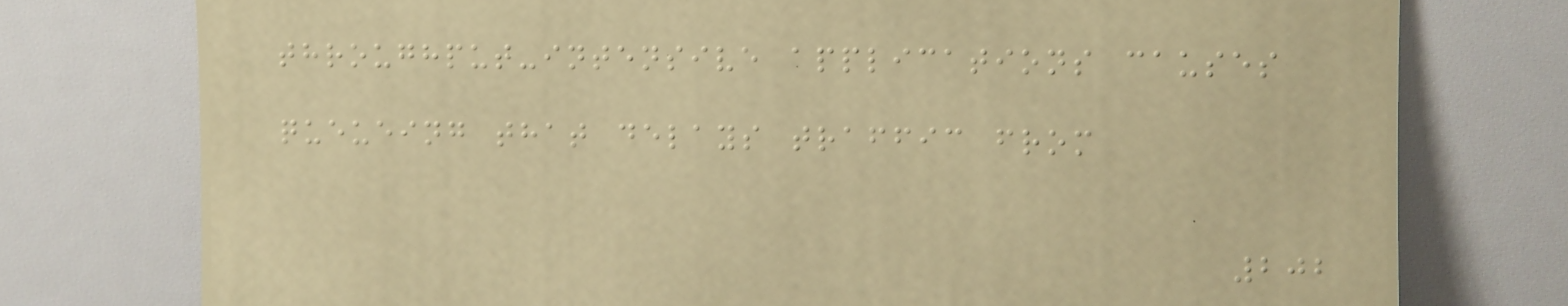throughput-intensive applications causes
queueing that delays traffic from
202
